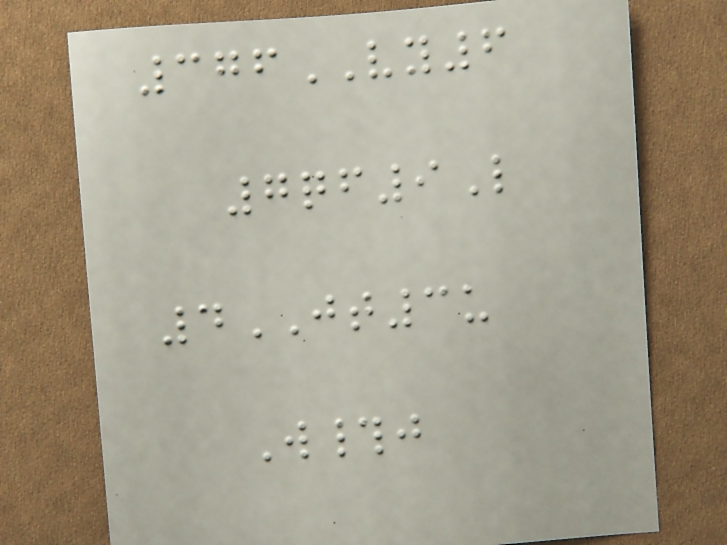376VY6
7qf9L
4JT3u
W#j
